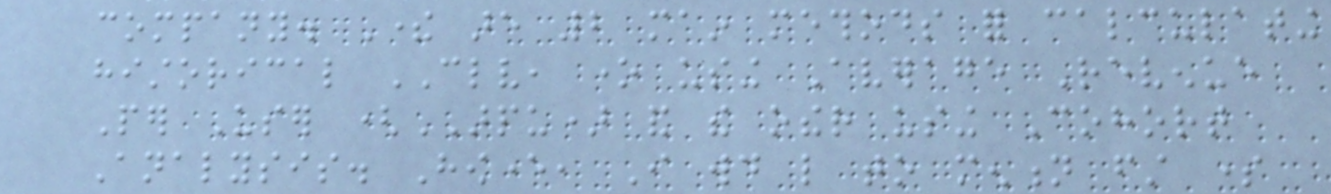company. There are 2 main methods for calculating
historical CLV, one using Average Revenue
Per User (ARPU) and the other using Cohort
Analysis. However, I would like to mention first some
